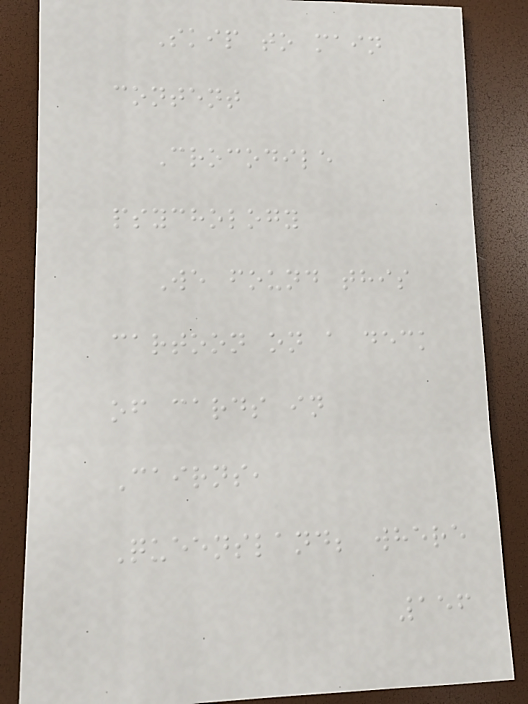Skip to main
content
Crocodile
psychology
We found this
cartoon on a deck
of cards in
Cairns,
Queensland; where
156
